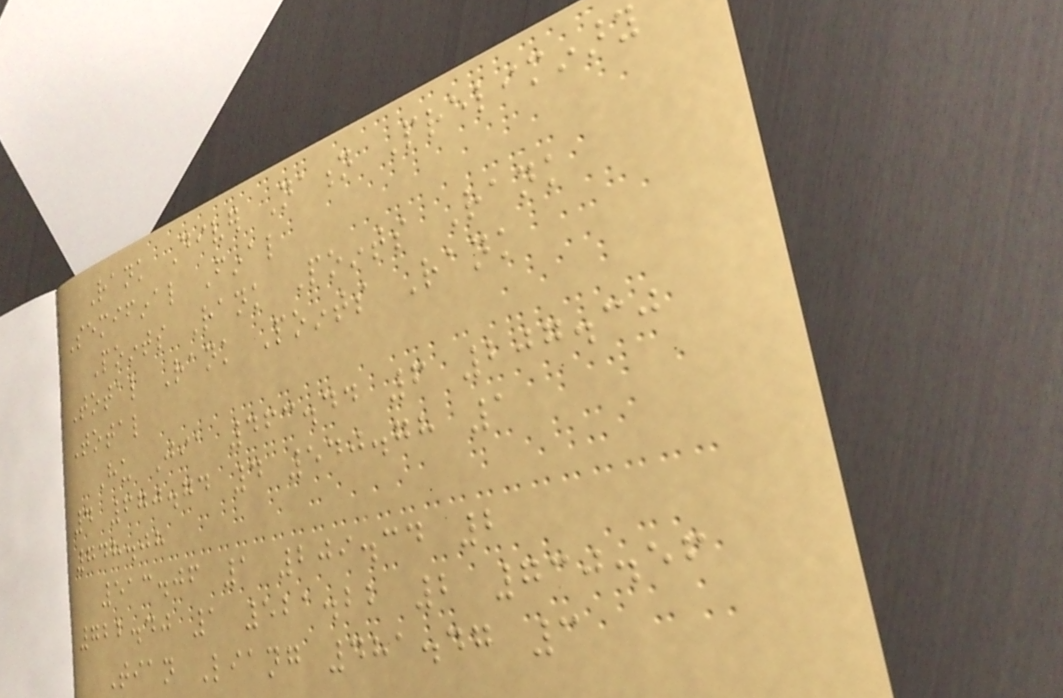Rank Diver Nation Preliminary
Semifinal Final
Points Rank Points Rank
Total Rank Points Rank
Total
Hu Jia 463.44 6 207.30
4 670.74 4 540.78 1
748.08
513.06 1 209.34 2
722.40 1 521.22 2 730.56
Tian Liang 481.47 3
